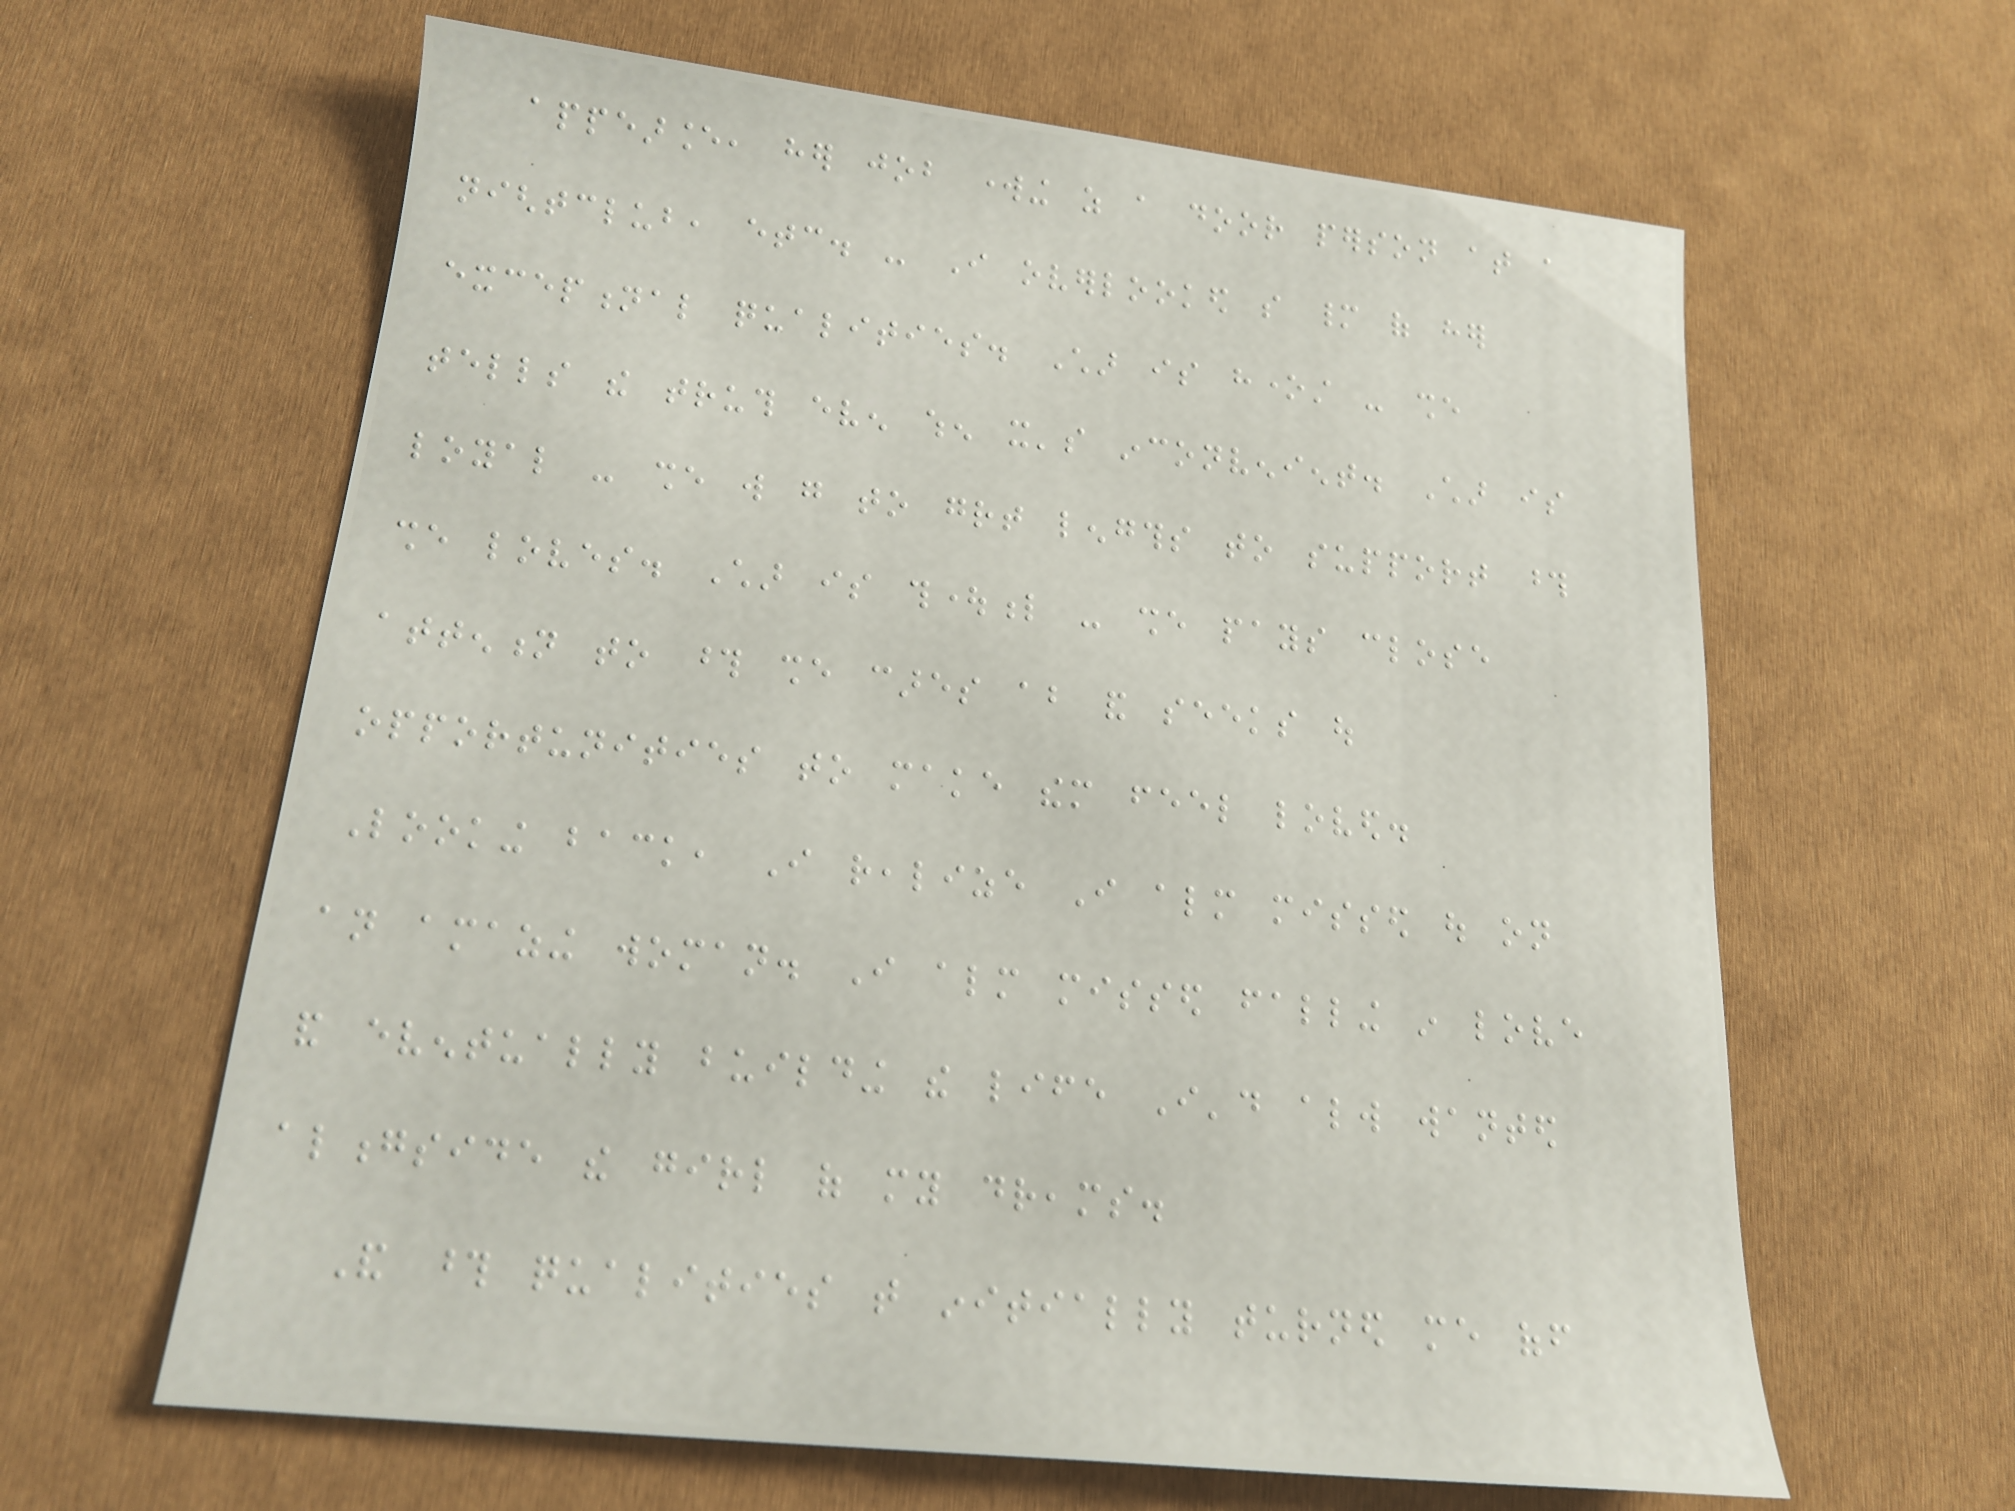appearance, her job working as a door person at a
nightclub, etc. - I overlooked so many of her
exceptional qualities. Char is honest - she
tells the truth even when it's inconvenient. Char is
loyal - she will go to great lengths to support those
she loves. Char is thoughtful - she pays close
attention to those she cares about and seeks out
opportunities to make them feel loved.
Looking back, I realize I almost missed out on
an amazing woman. I almost missed falling in love
and eventually building the life I'd always wanted
alongside the girl of my dreams.
And those qualities that initially turned me off
